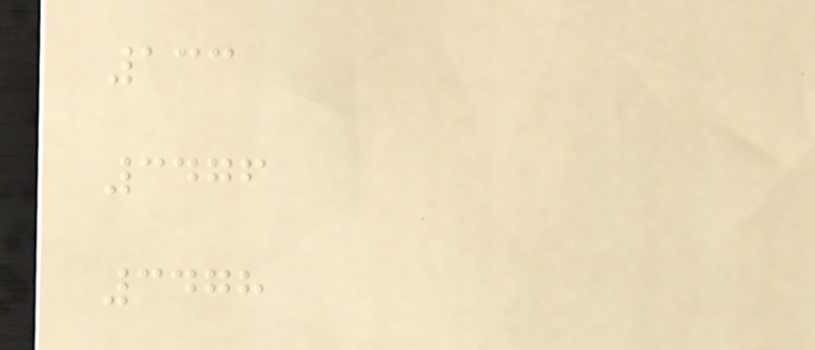133
3476
3478
